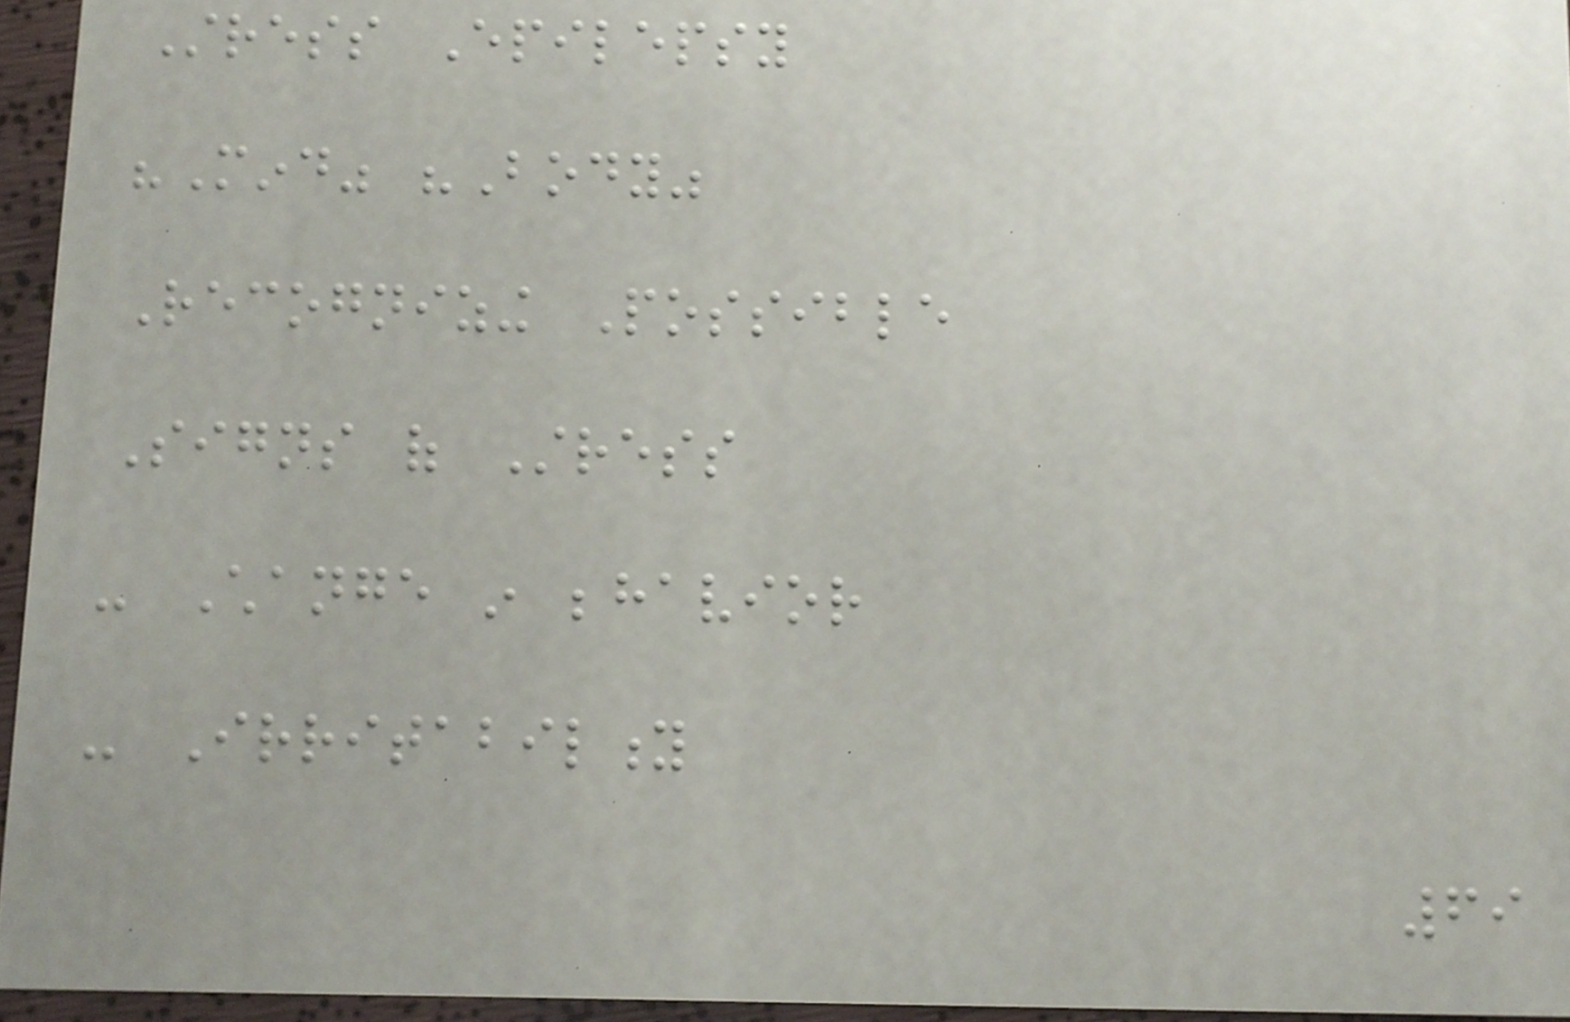Stress Epilepsy
"Mind" "Body"
Recognizing Possible
Signs of Stress
- Change in behavior
- Irritability
69
